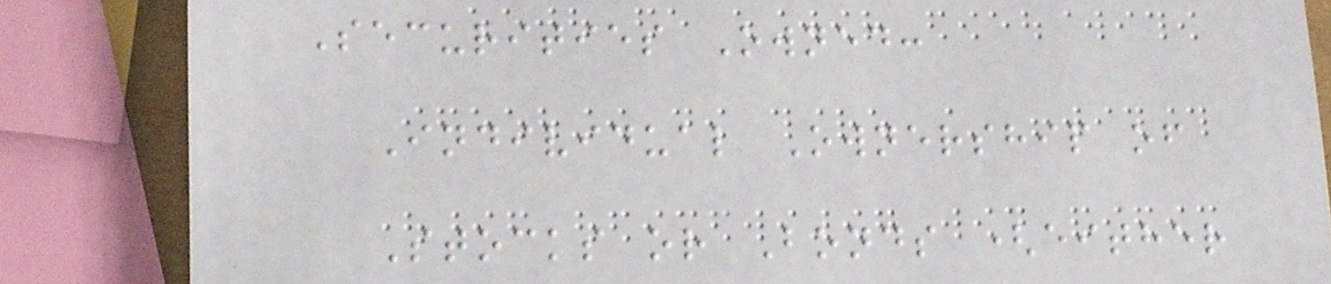Securities Owned:
Individual Ownership of
Stocks or Bonds (either
